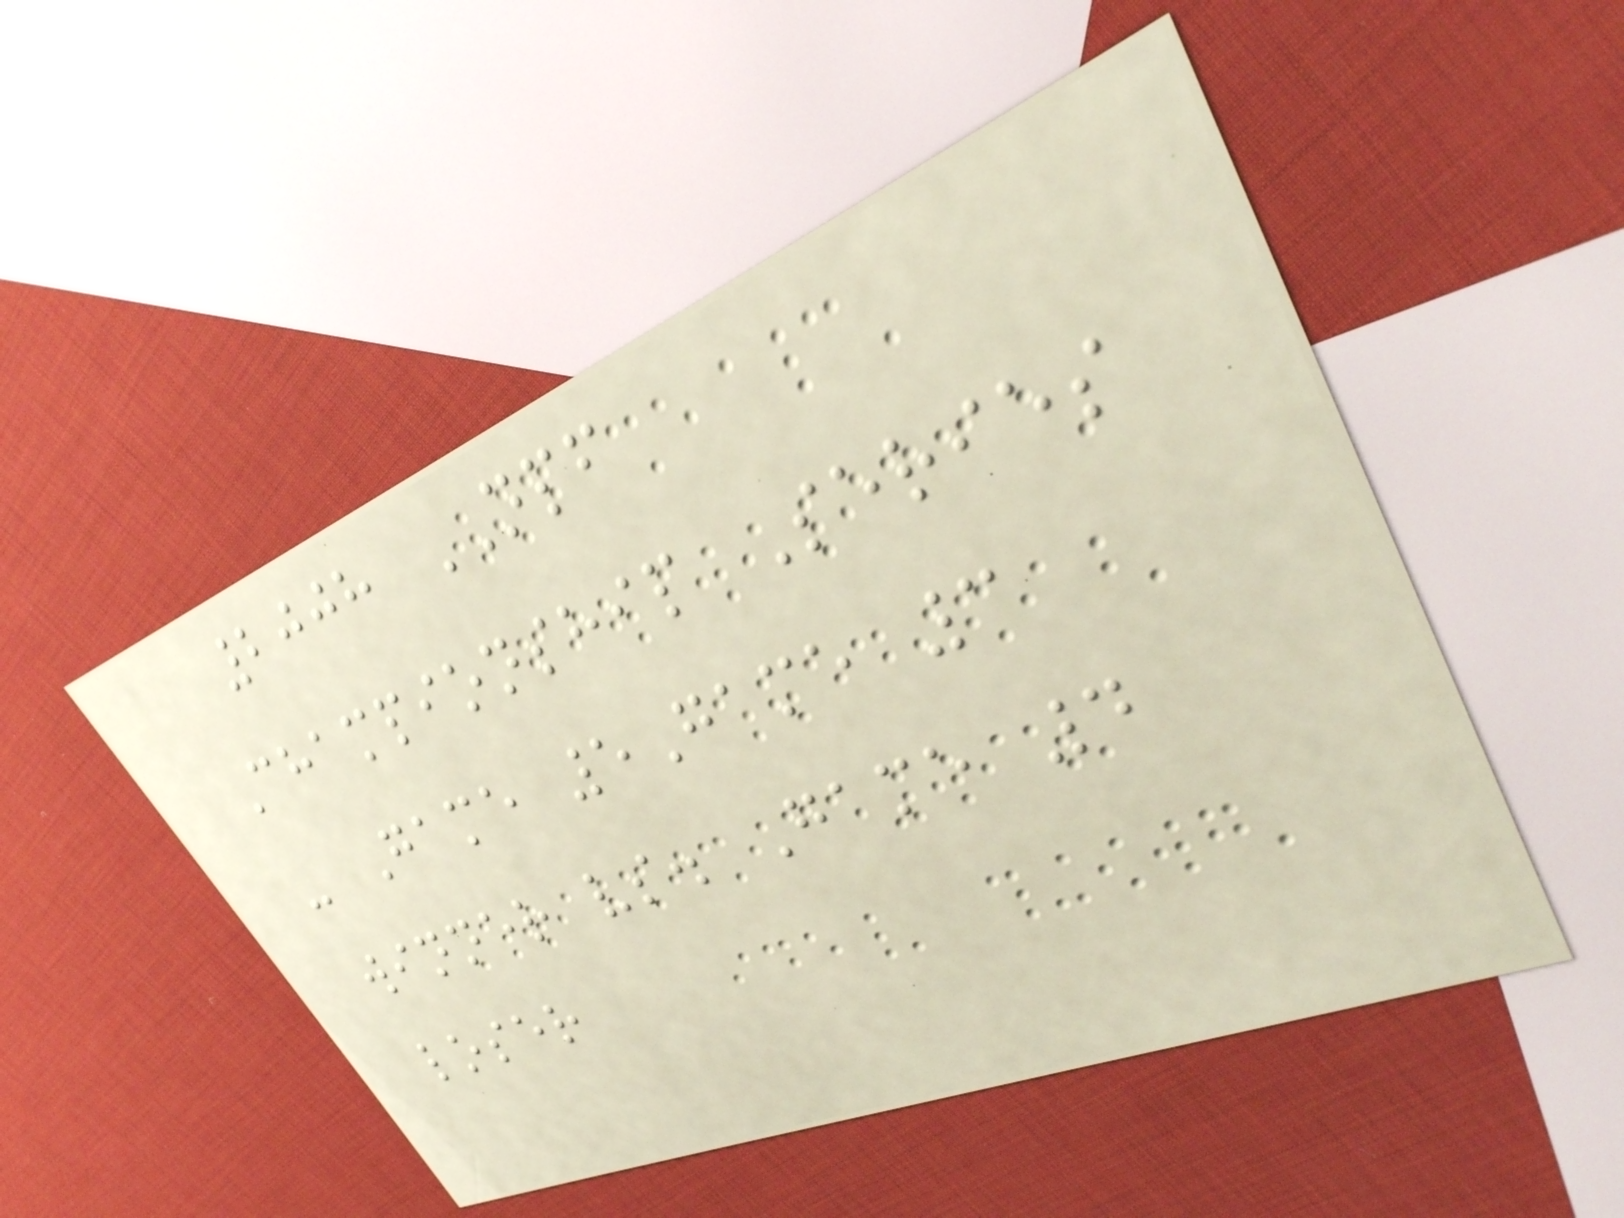2008 NPF
Championship Series
- Game 5Game 3
winner vs. Game 4
loser
